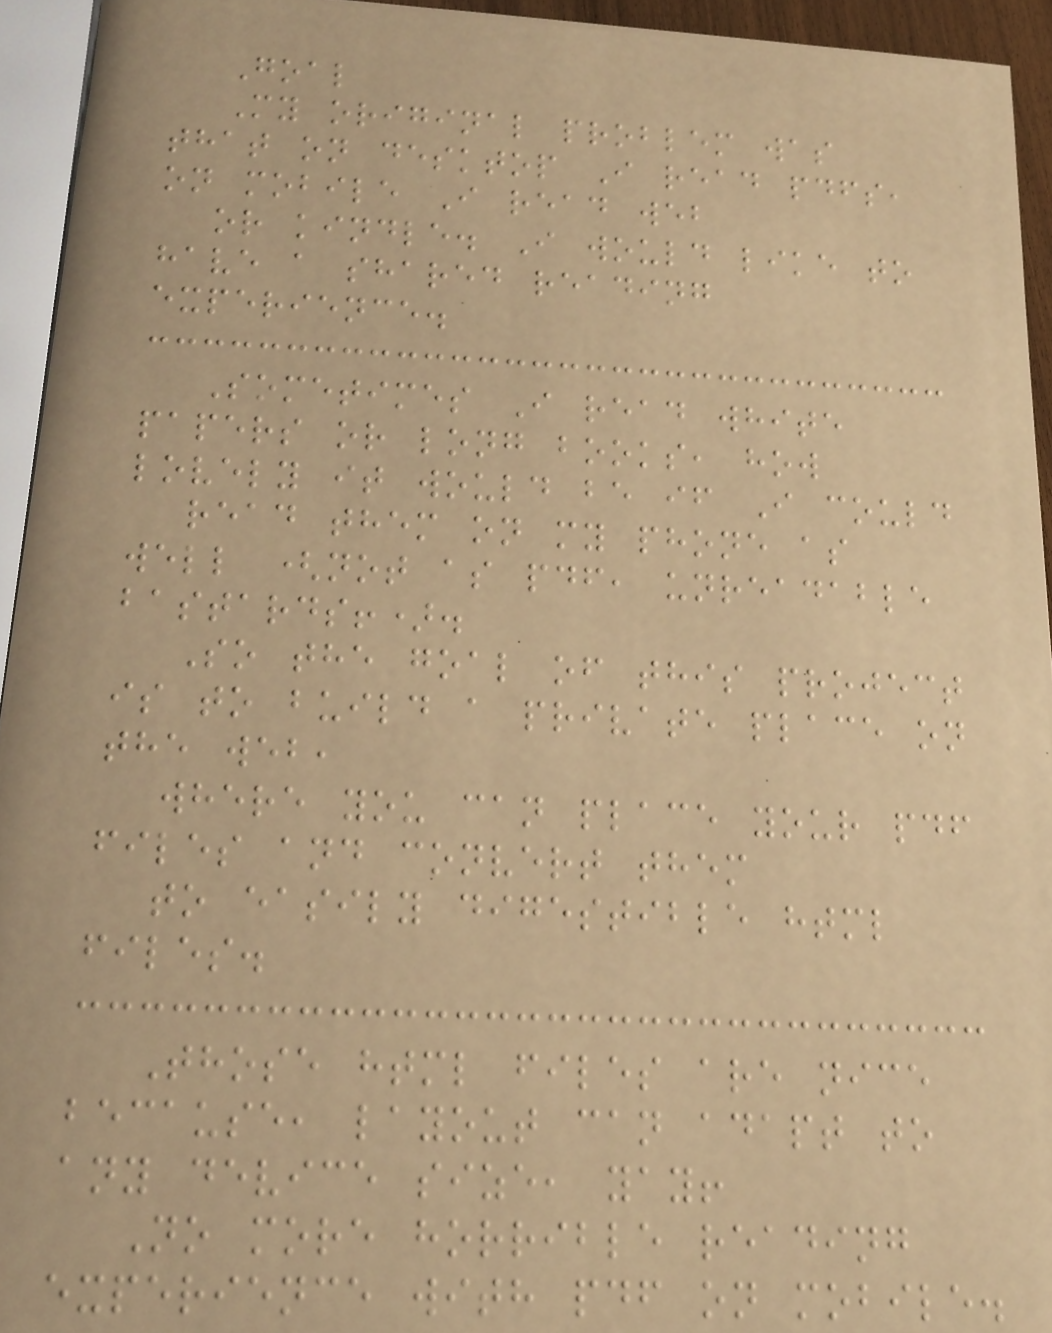Goal
My original problem was
that on desktop I read pdfs,
on mobile I read web
or kindle. I would like to
have a shared reading
experience.
Sometimes I read white
papers or long books, how
lovely it would be if I could
read them on my phone as
well (not as pdf, unreadable
bastards!).
So the goal of this project
is to build a private place on
the web,
where you can place your pdf
files and convert them
to easily digestible html
files.
Those html files are nice
because, layout can adapt to
any device size, yay!
No more horrible reading
experience with pdf on mobile.
